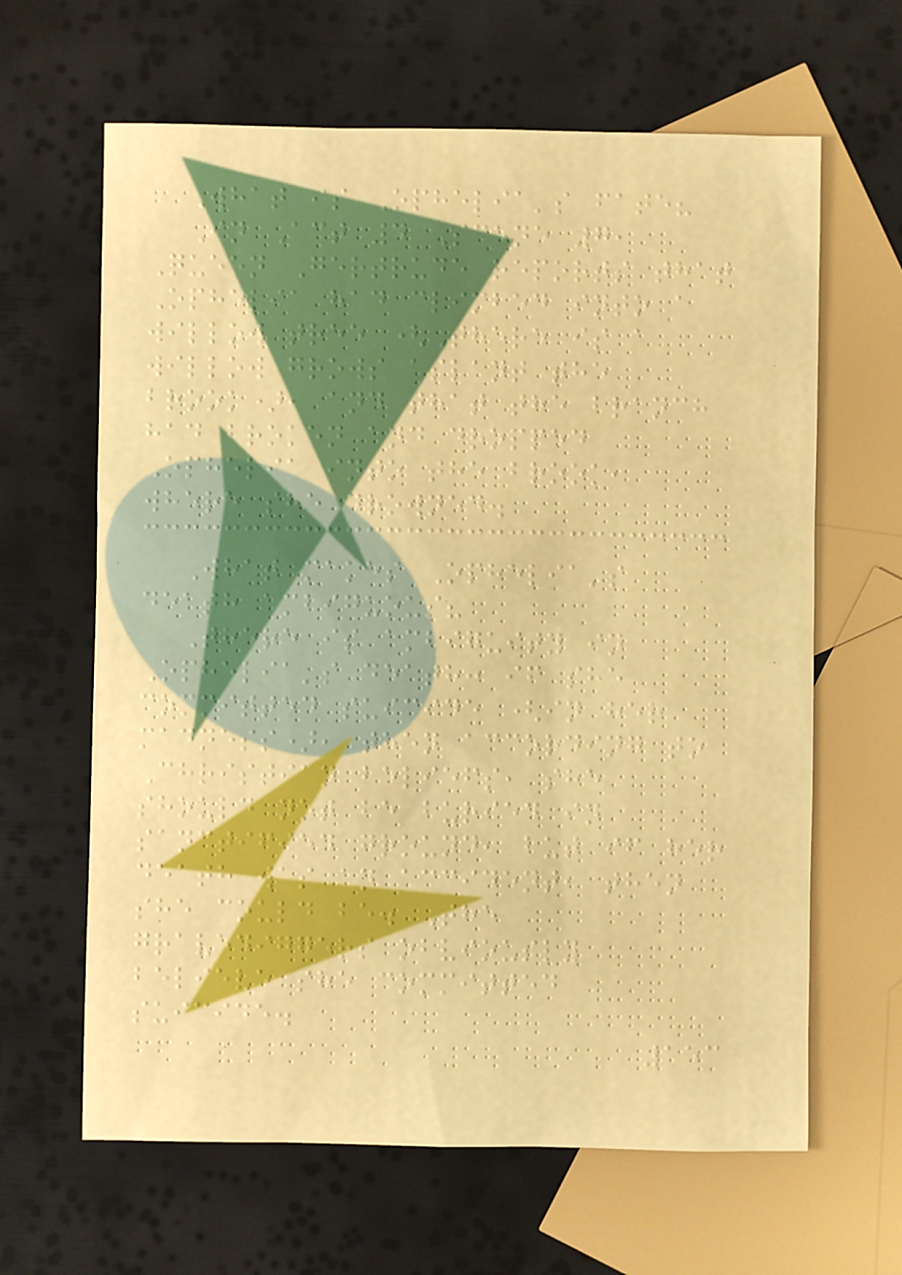What is Ophelia's fate?
In Act 4 Scene 7,
Queen Gertrude reports that
Ophelia had climbed into a
willow tree (There is a
willow grows aslant the
brook), and that the branch
had broken and dropped
Ophelia into the brook,
where she drowned.
What makes Ophelia's
death ambiguous?
There is ambiguity in
Ophelia's death: if she
committed suicide (in her
madness), then according to
Christian beliefs, she
should not be buried in
sanctified ground, but if her
death was an accident, then
she could be. The
gravediggers obviously
believe she committed
suicide.
153
